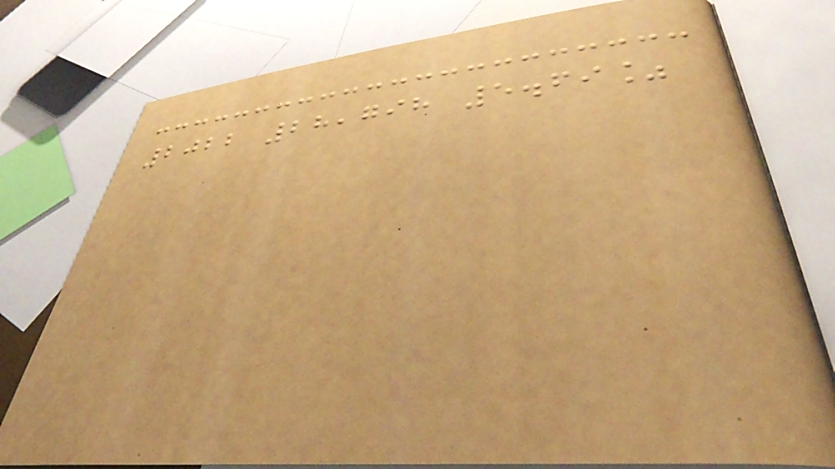2022 28,798 5.69%
